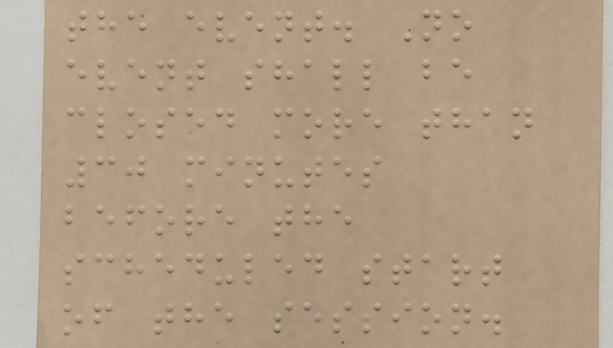the event. No
event shall be
closed more than
30 minutes
before the
scheduled start
of the session.
